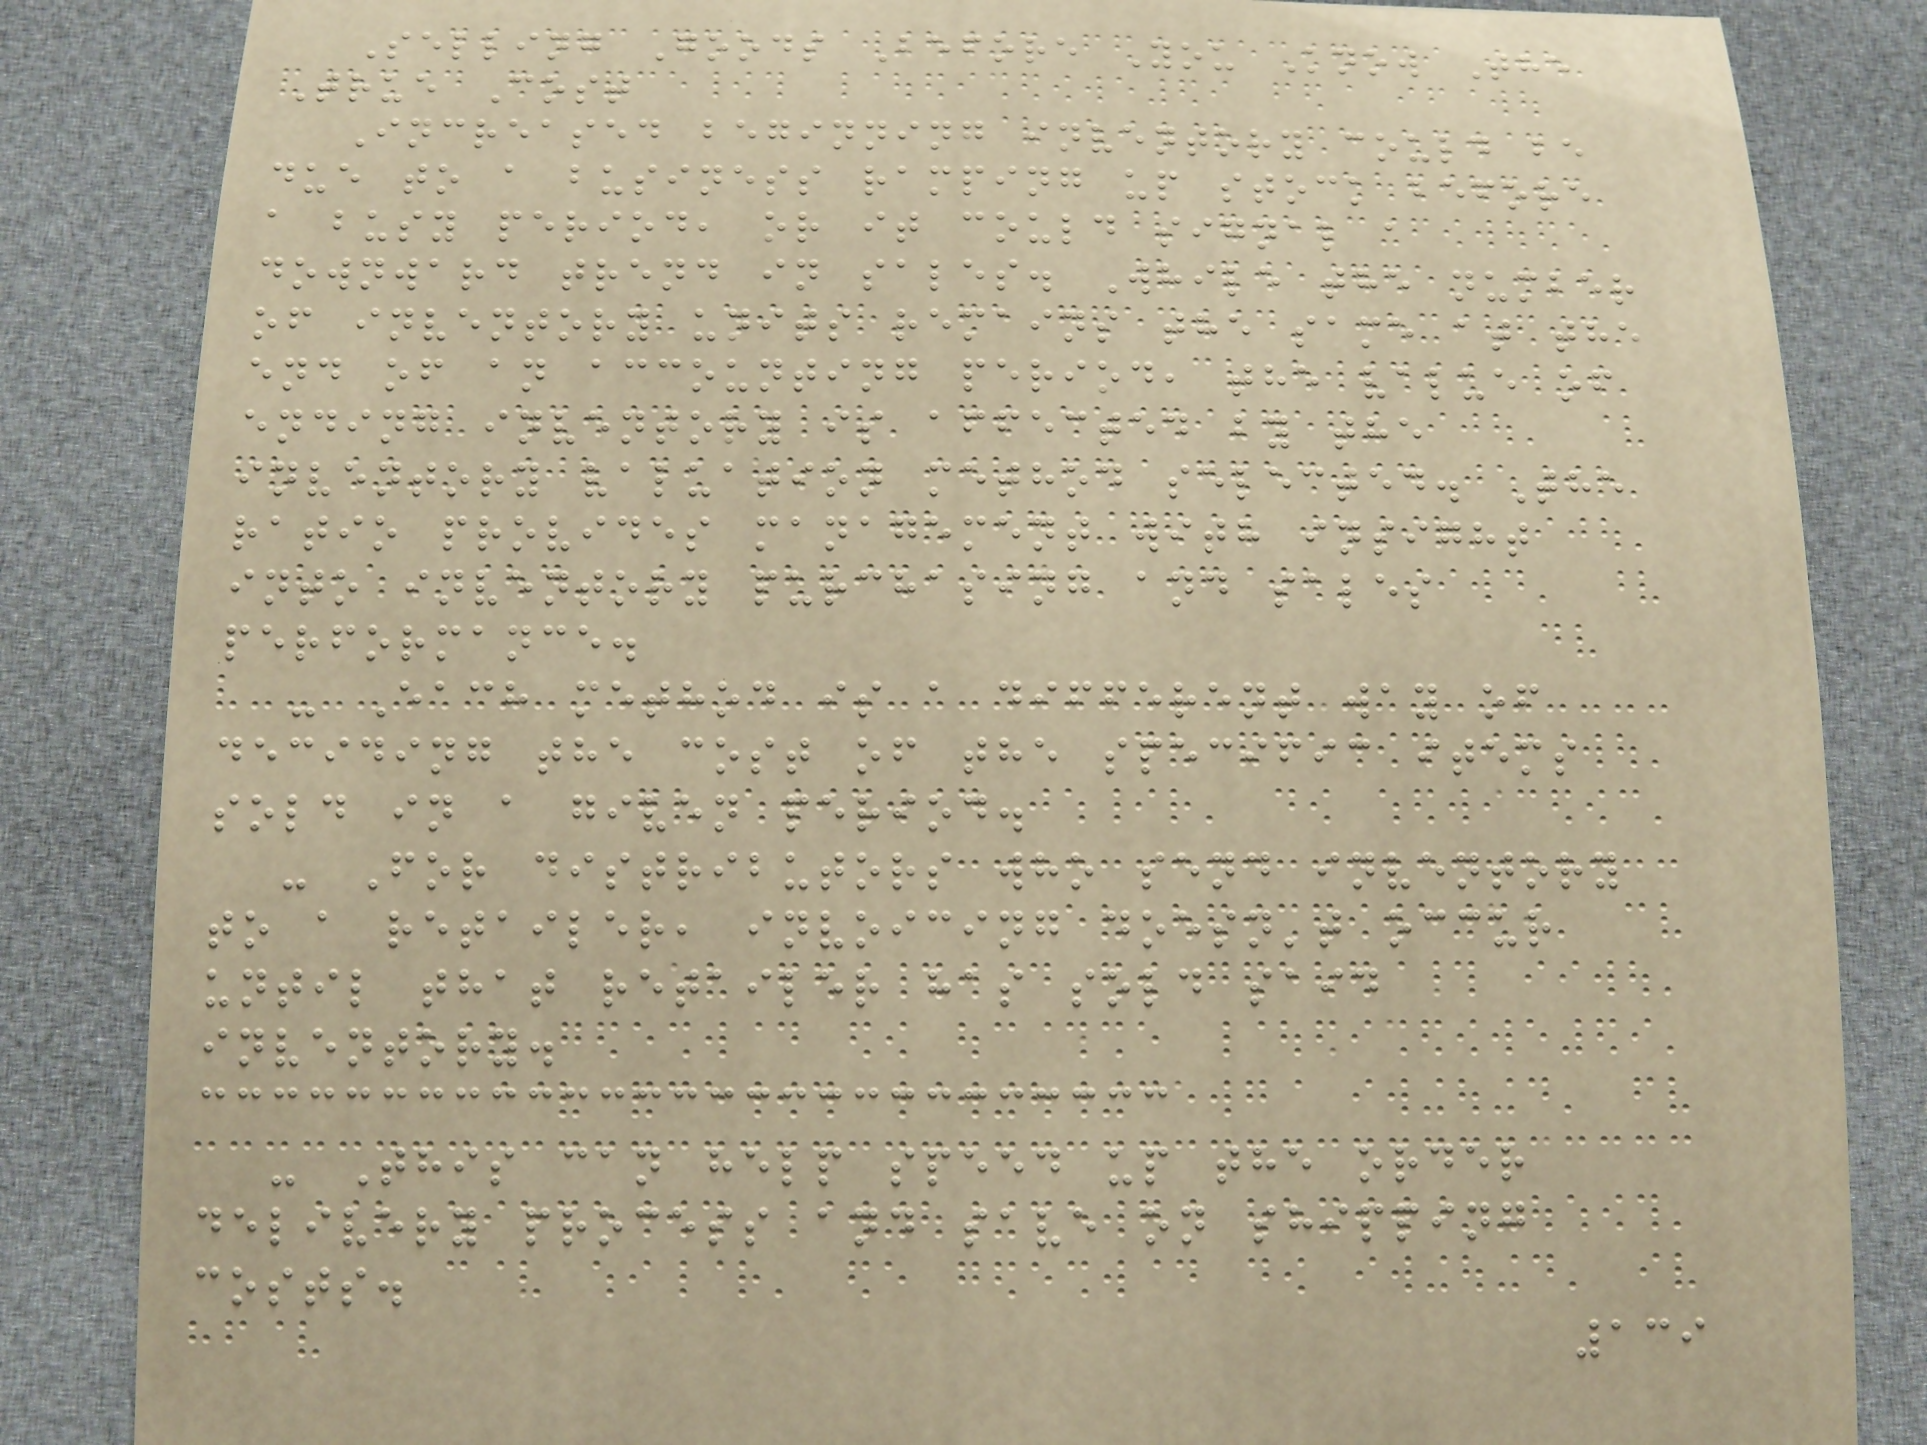Selling Goods Before You Know The
True Cost
Increased beginning inventory could be
due to a business ramping up stock before
a busy period, or it could signal a
downward trend in sales. While the number
of inventory units remains the same at the
end of an accounting period, the value of
ending inventory is affected by the
inventory valuation method selected. The
ratio provides management with insight
into inventory purchasing and sales
performance.
- Each method is a different way of
deciding the cost of the specific items
sold in a given period.
- For distributors who send inventory
to a retailer, invoicing doesn't occur
until that retailer has sold said
inventory.
- This can help speed up the order
delivery process and save on shipping
costs.
139
